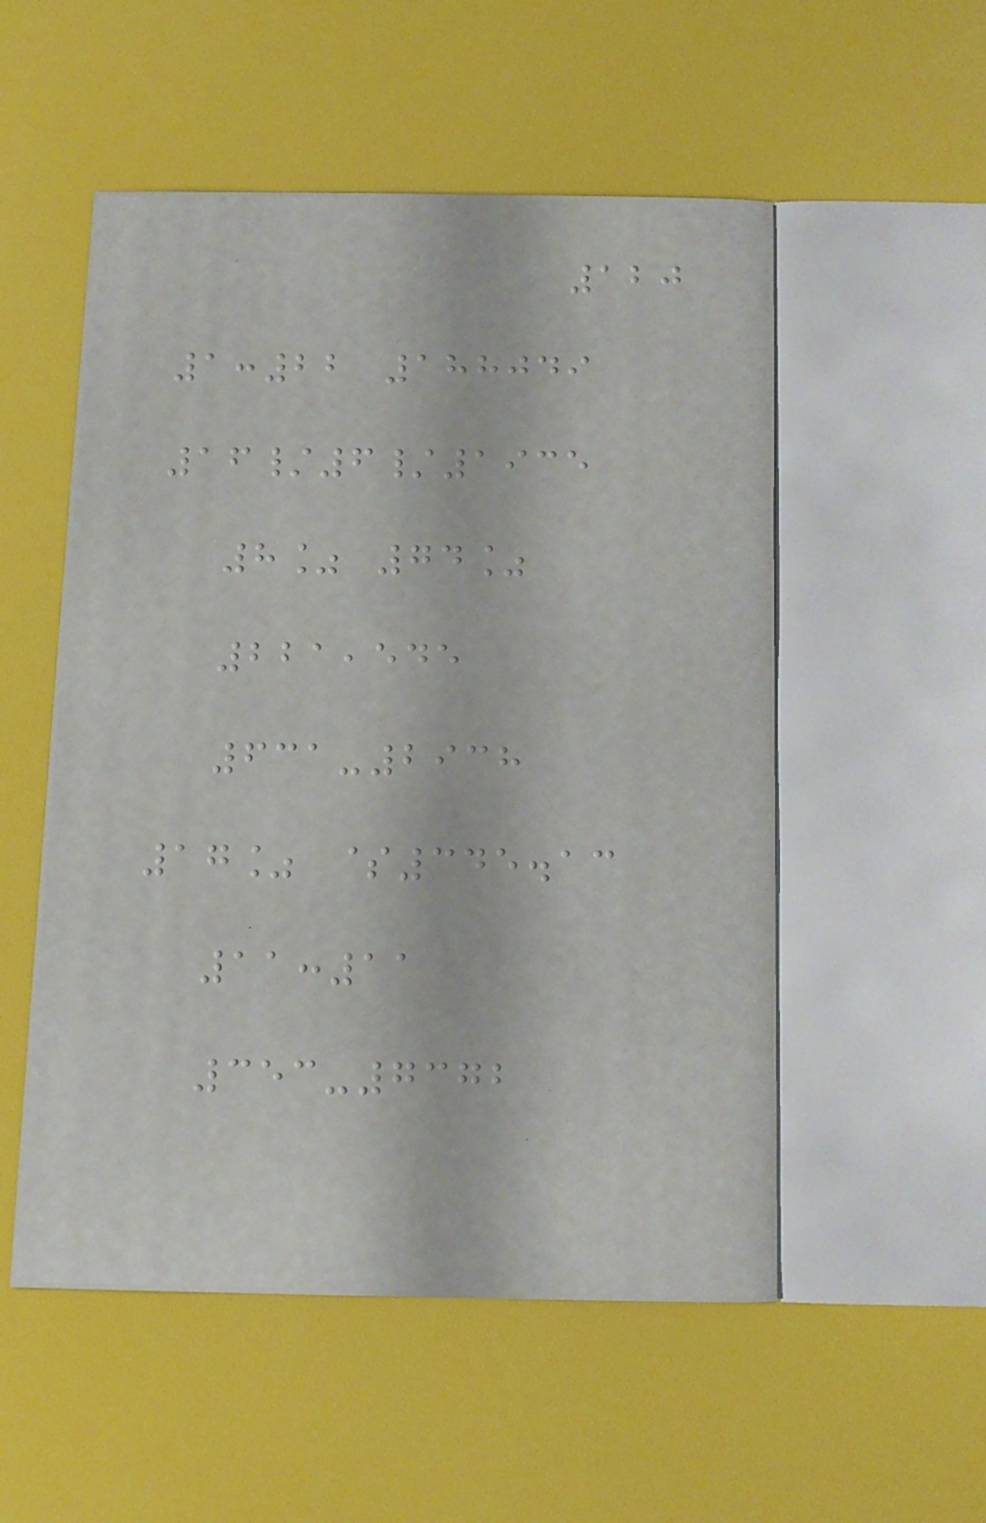120
1:22 188049
16/6/1935
8% 74%
221,545
631-2938
17% $345.13
11:11
353-7372
